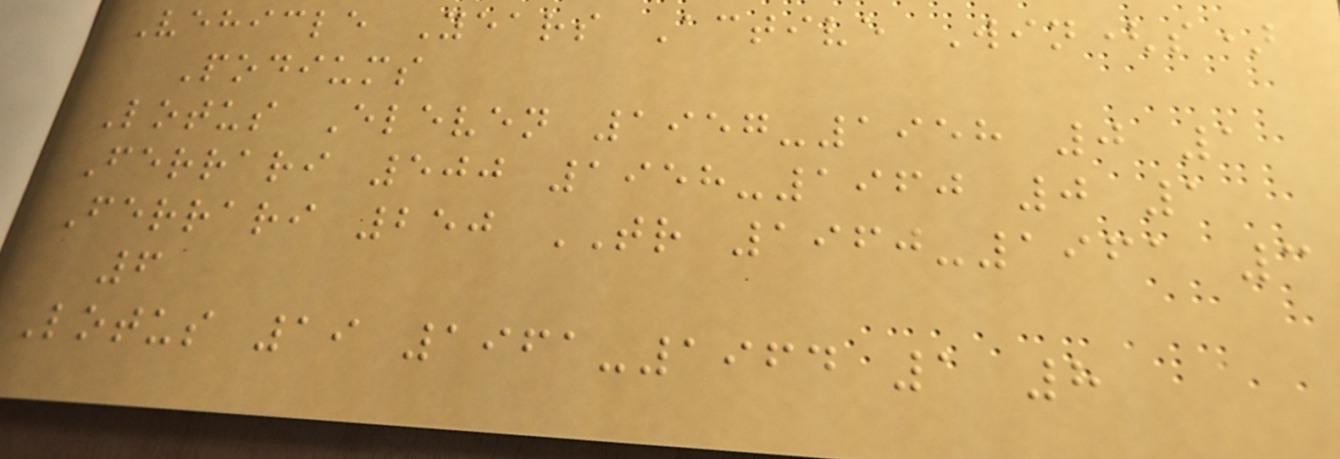Vehicle Years Active Win(s)
Podiums
Lotus Eleven 1957-1958 0 1
Ferrari 500 1958-1960 0 1
Ferrari 250 TR 1960-1961 3
6
Lotus 19 1961-1964 1 8
